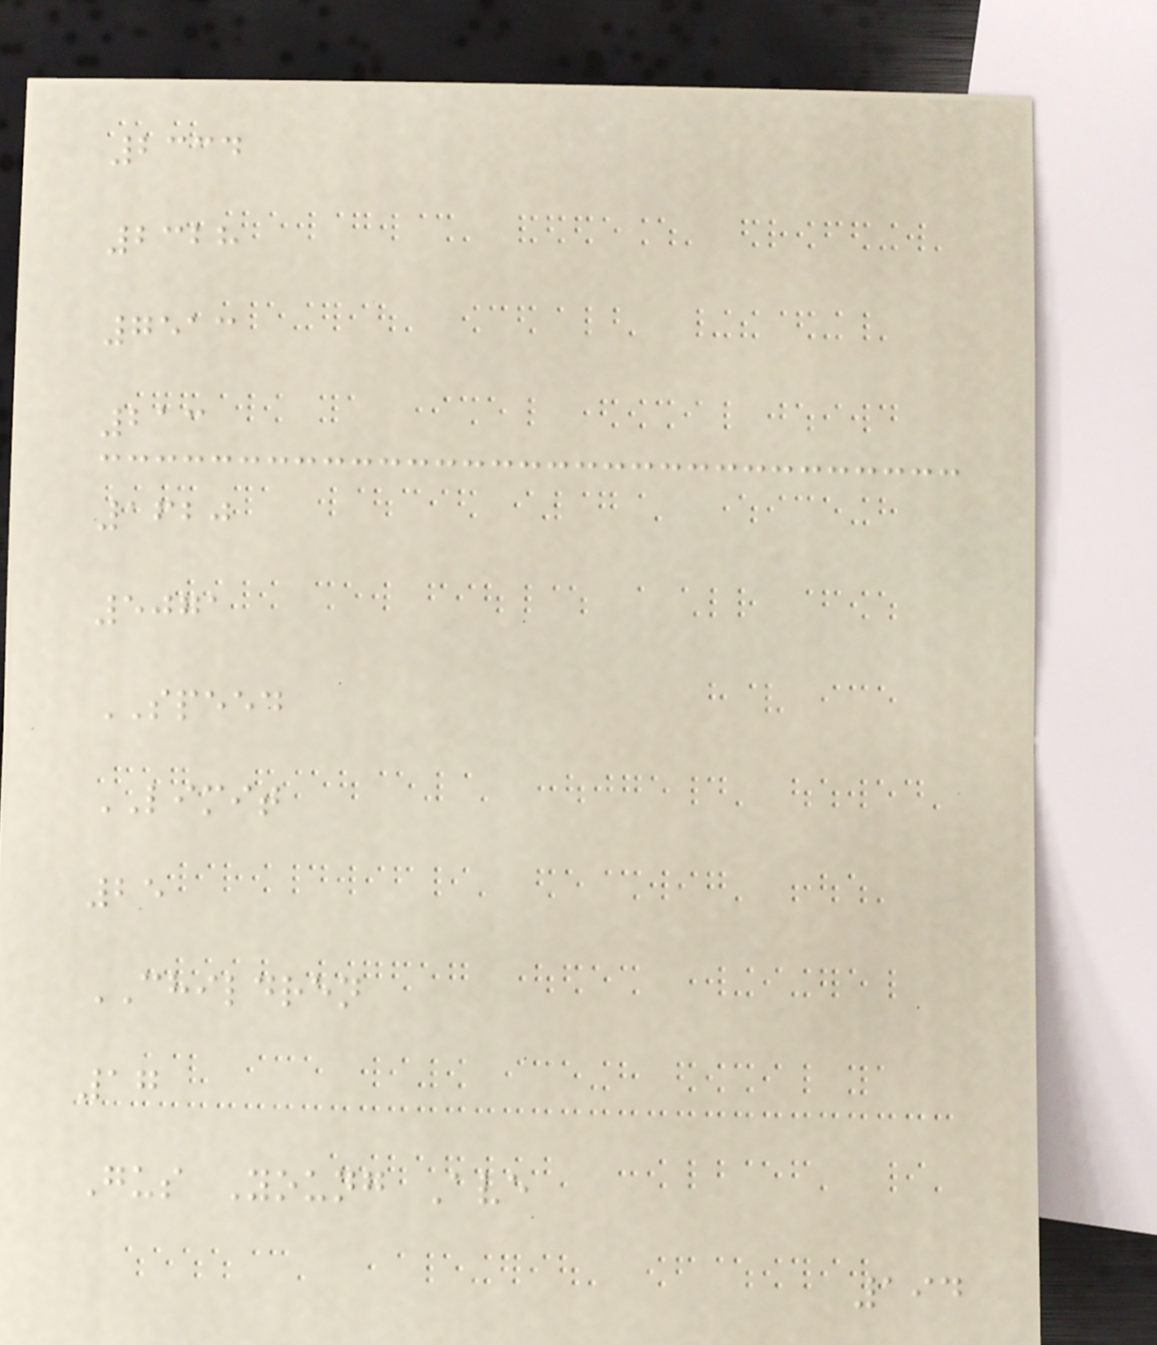2334
2328
7513
213
1620
5071
SPEED
LIMIT
25
CHILDREN
17
Gus Young Ave
194
